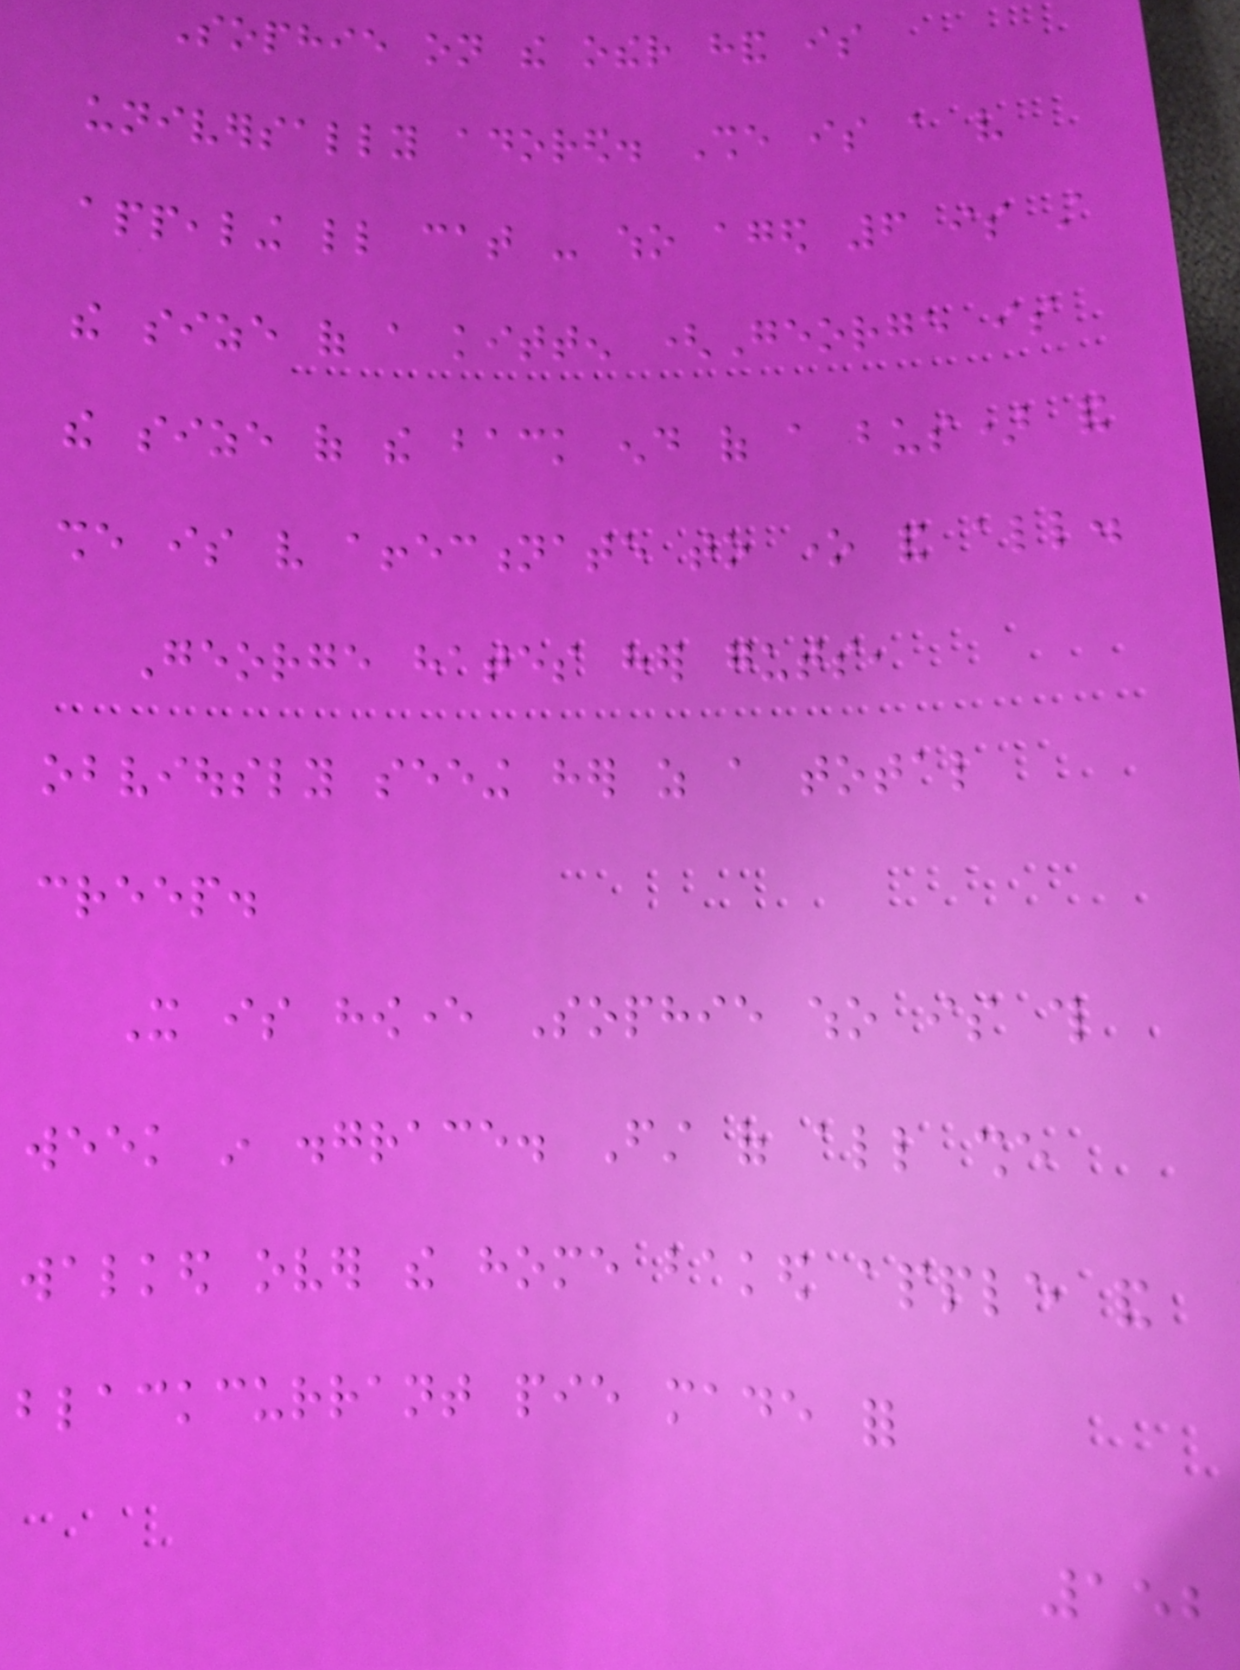Sophie on the other hand is
universally adored. She is a very
appealing little cat - who aged 6 is still
the size of a kitten (George is
the size of the back end of a bus) and
she is very affectionate to one and all.
George hates her guts,
obviously seeing her as a total
creep.
It is however Sophie who is this
week in disgrace. First of all she
walked over the home baked apple and
blackcurrant pie made for
152
